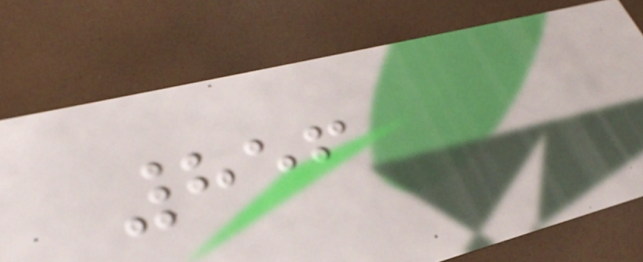856
